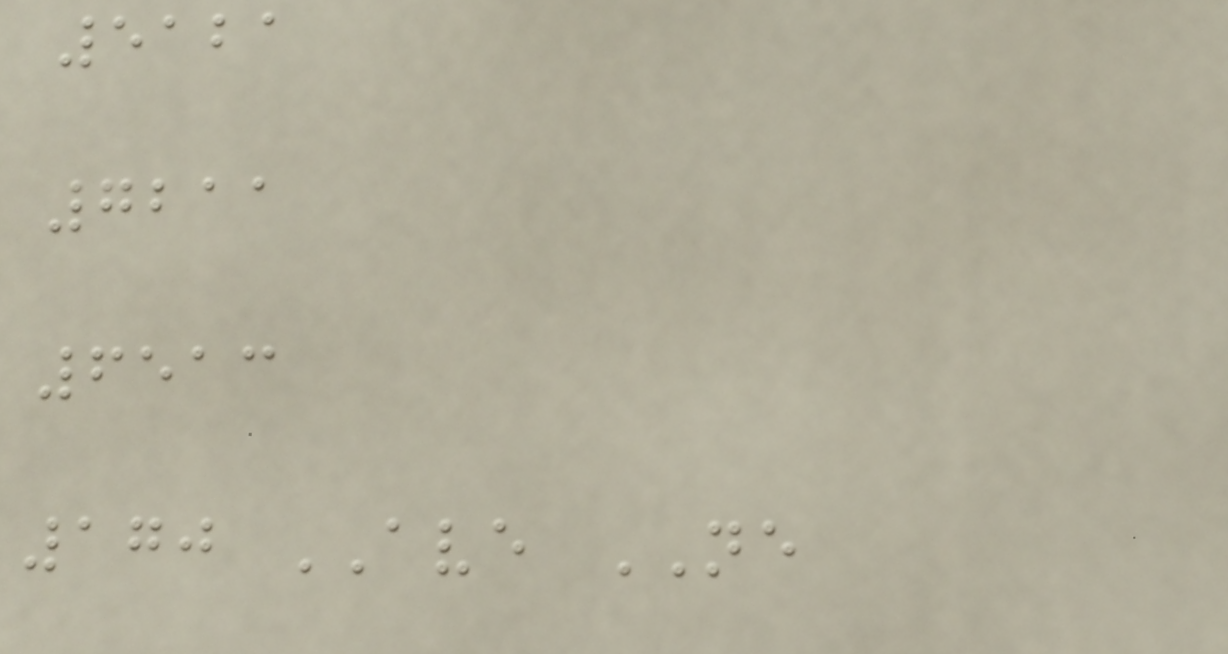5121
7211
6513
170 AVE NE
